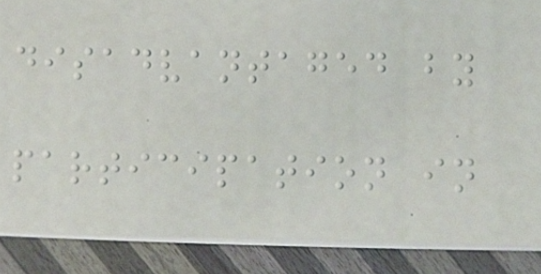disadvantaged by
participation in
